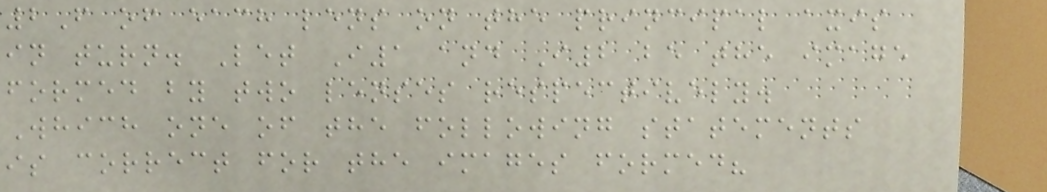2F of each lens on the principal axis
in turn. Let I1 and I2 be the image
formed by two lenses respectively.
Which one of the following statements
is correct for the images formed?
